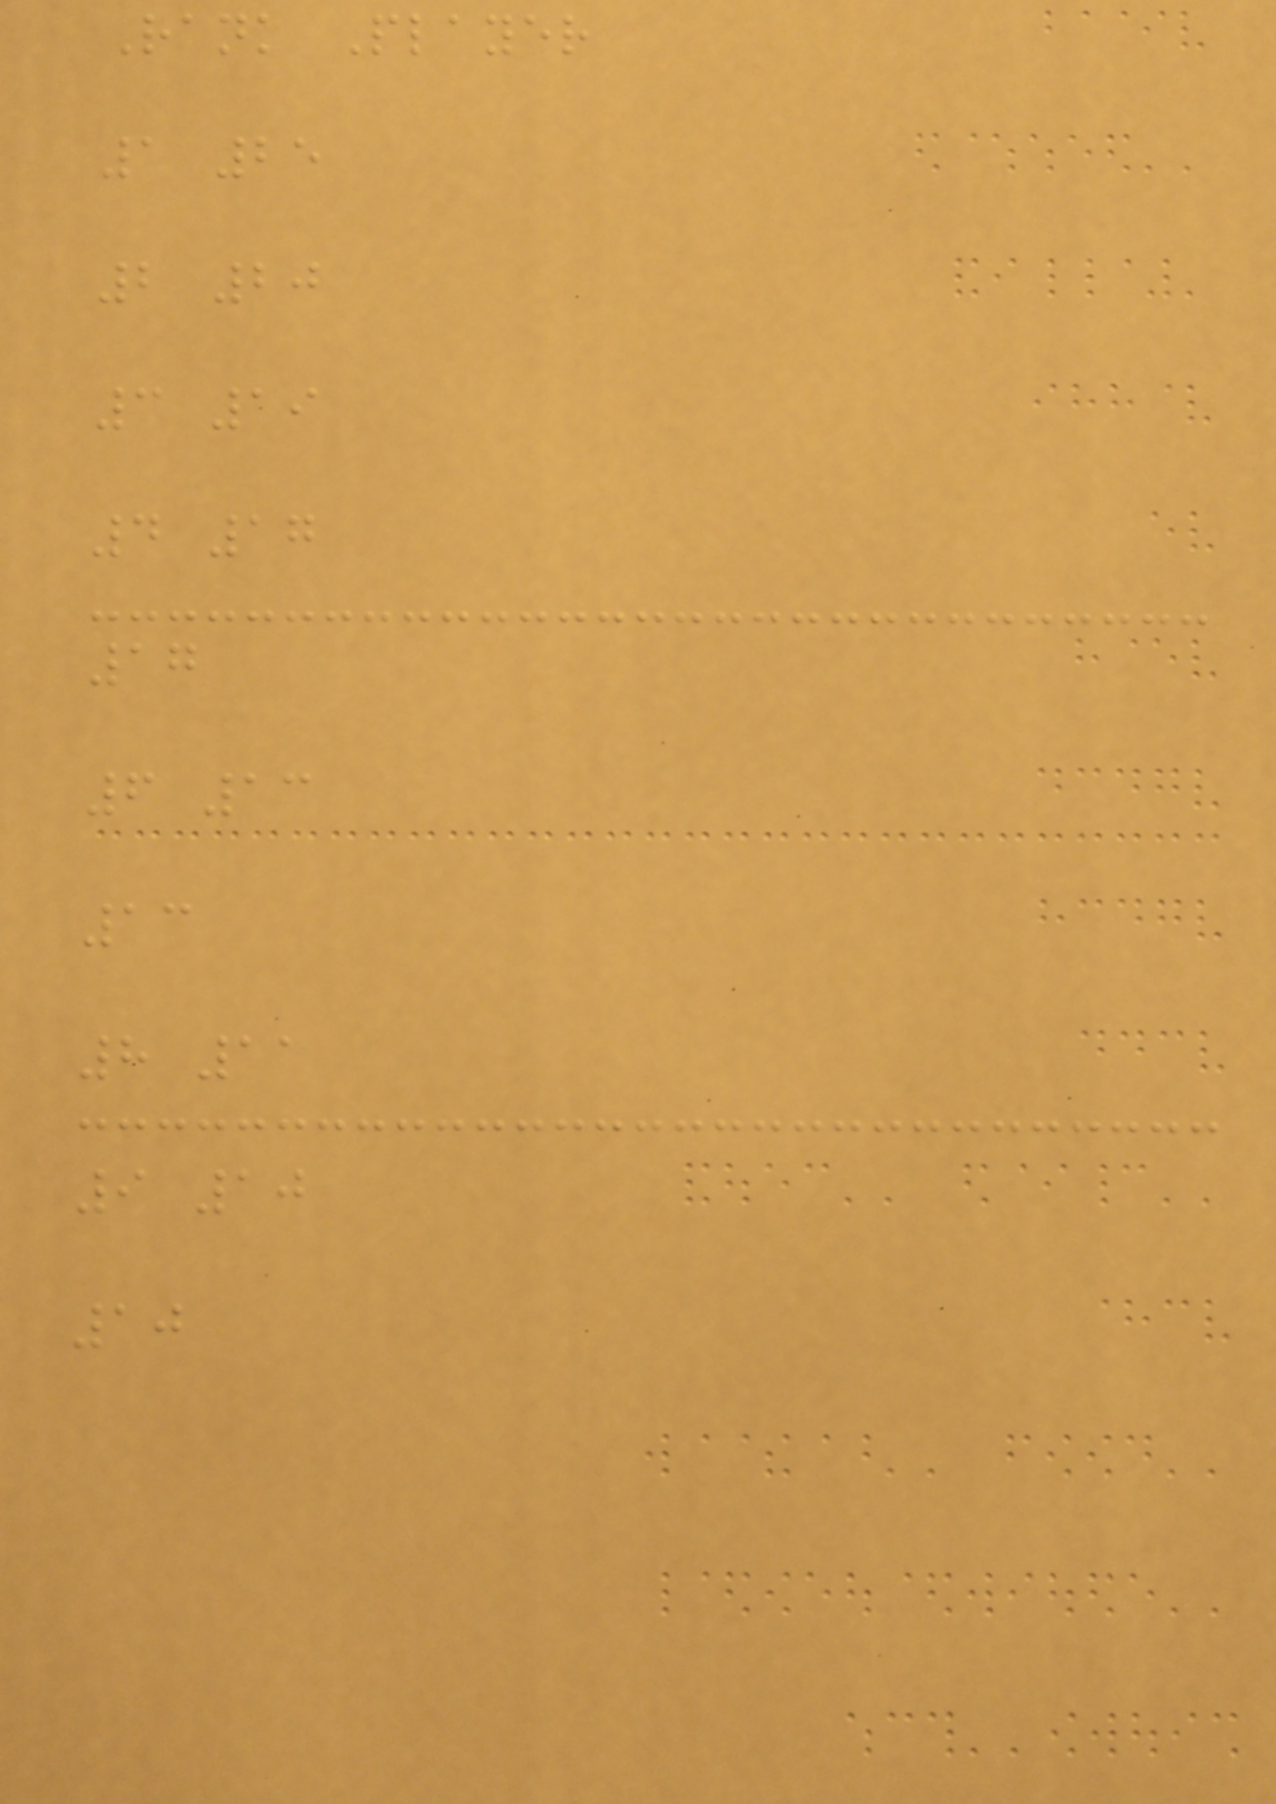Rank Player
1 25
2 20
3 19
4 17
17
6 13
13
8 11
9 10
10
